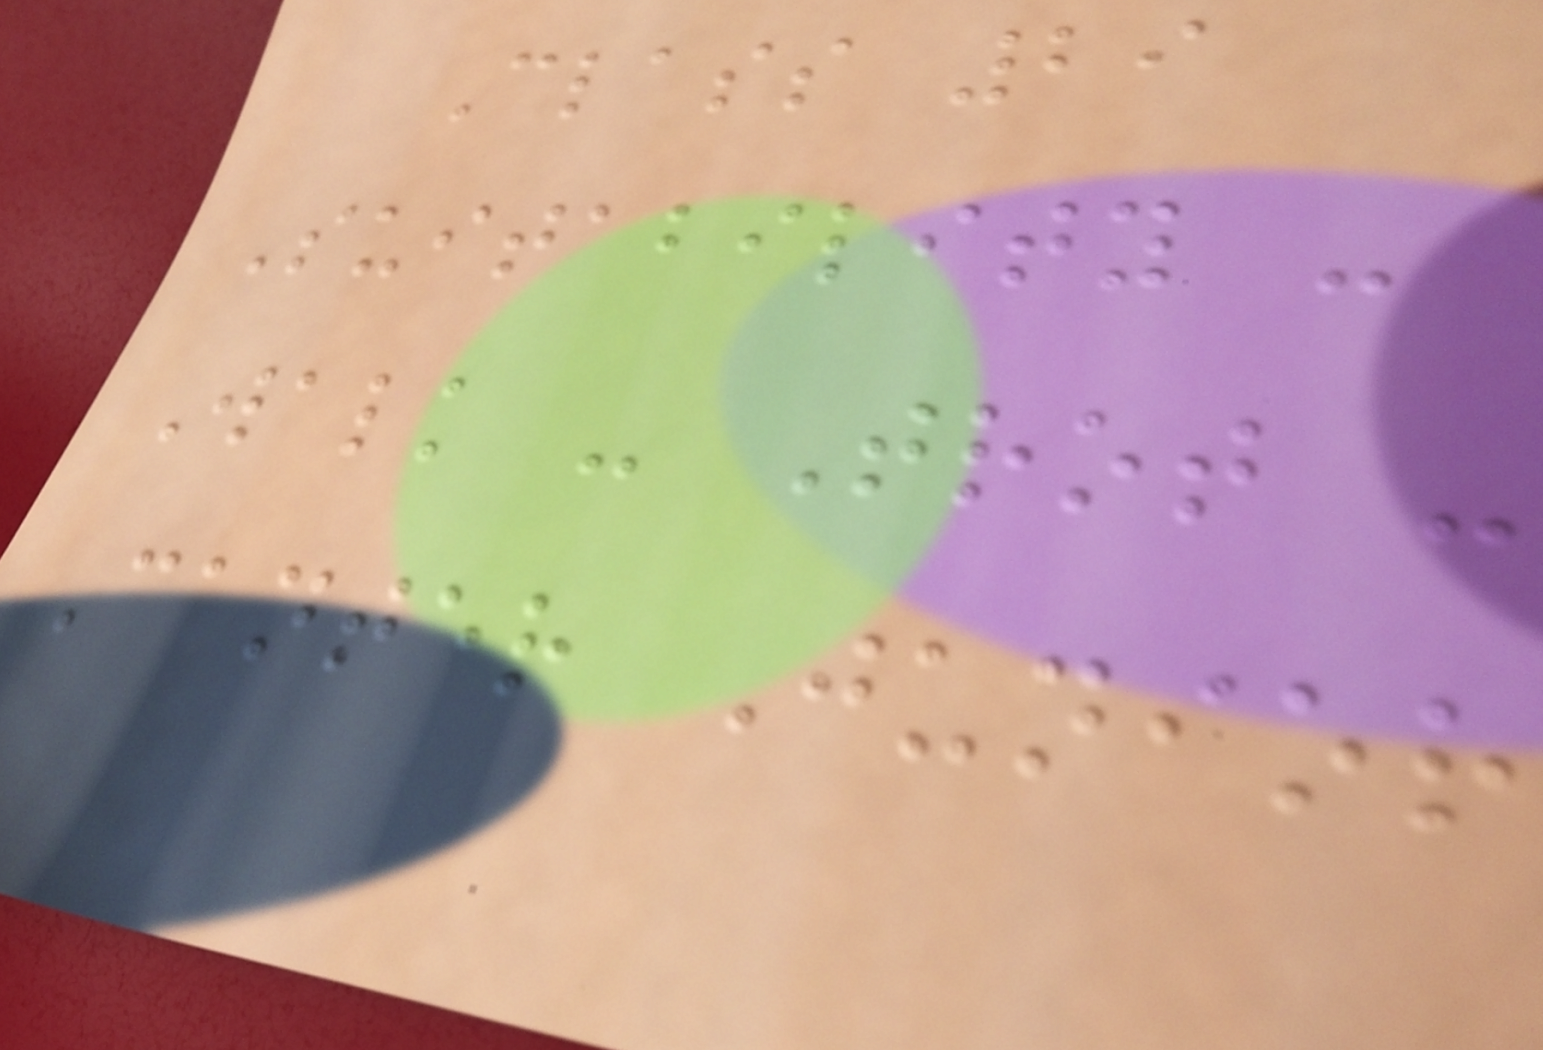Class 29
Suitability -
Walk - Trot -
Canter Junior
